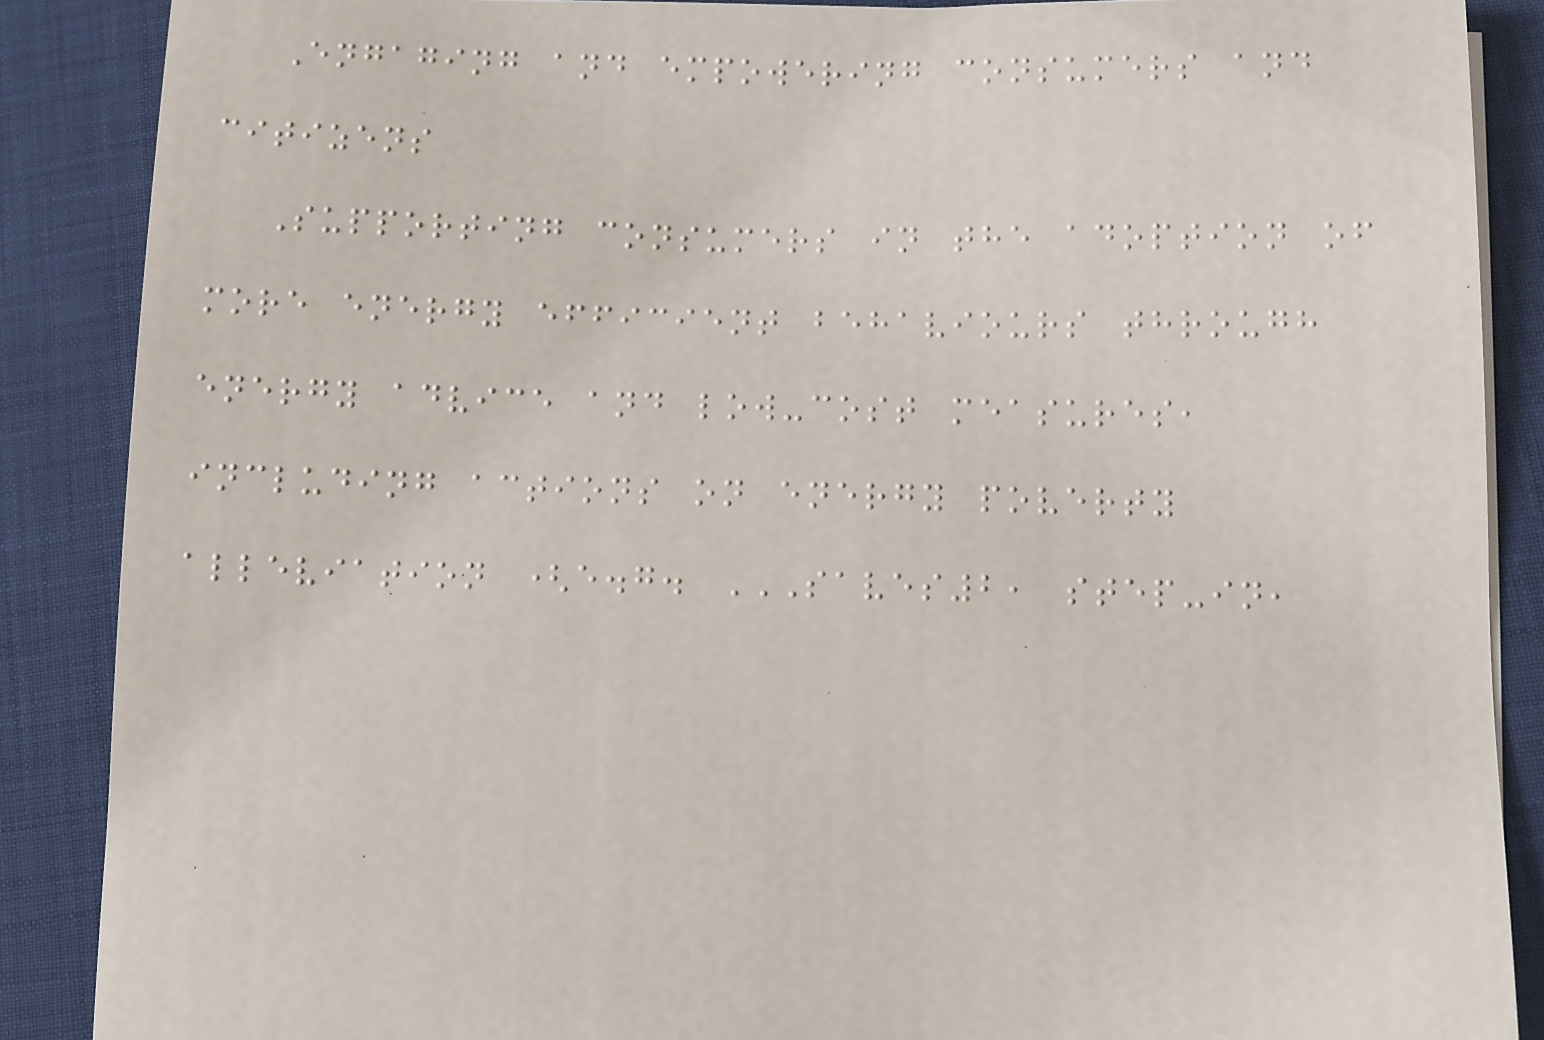Engaging and empowering consumers and
citizens
Supporting consumers in the adoption of
more energy efficient behaviours through
energy advice and low-cost measures,
including actions on energy poverty
alleviation (e.g. SAVES2, STEP-IN,
